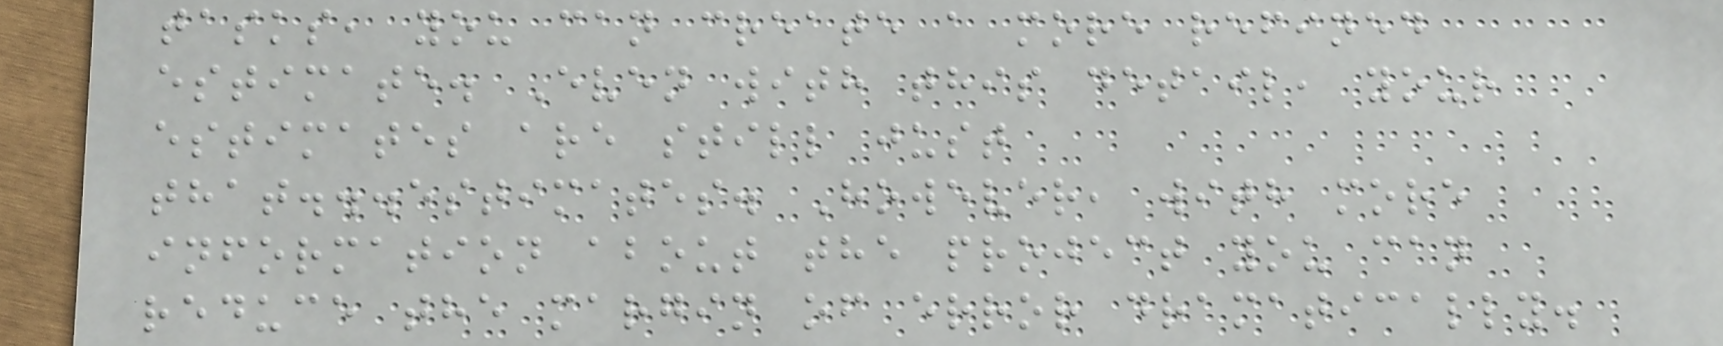tasks, you can create a more refined
estimate. Even with this detail, your
estimates are still just
that...estimates. However, with more
information about the project you can
reduce the margin of error dramatically.
